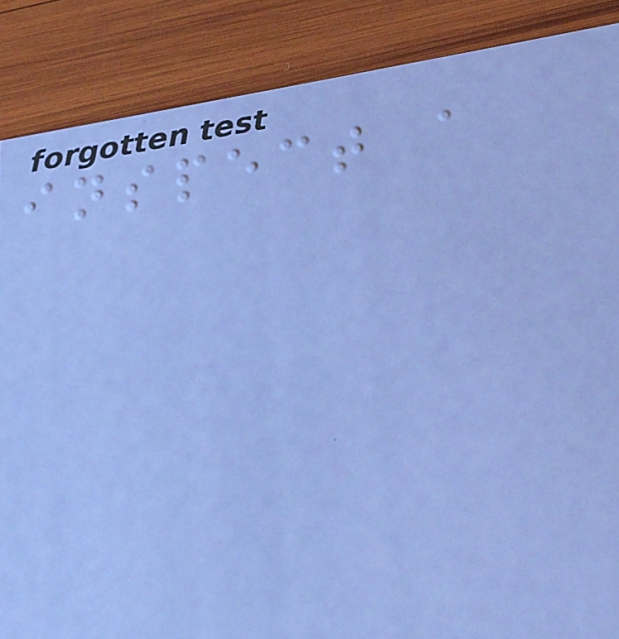inspect a
